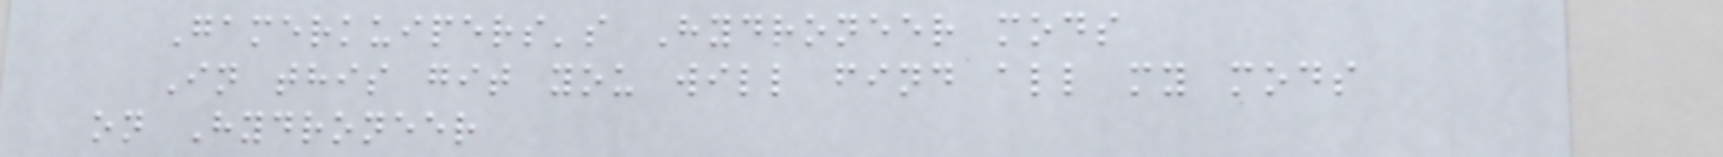Gamerkuipers's Hydroneer mods
In this git you will find all my mods
on Hydroneer
